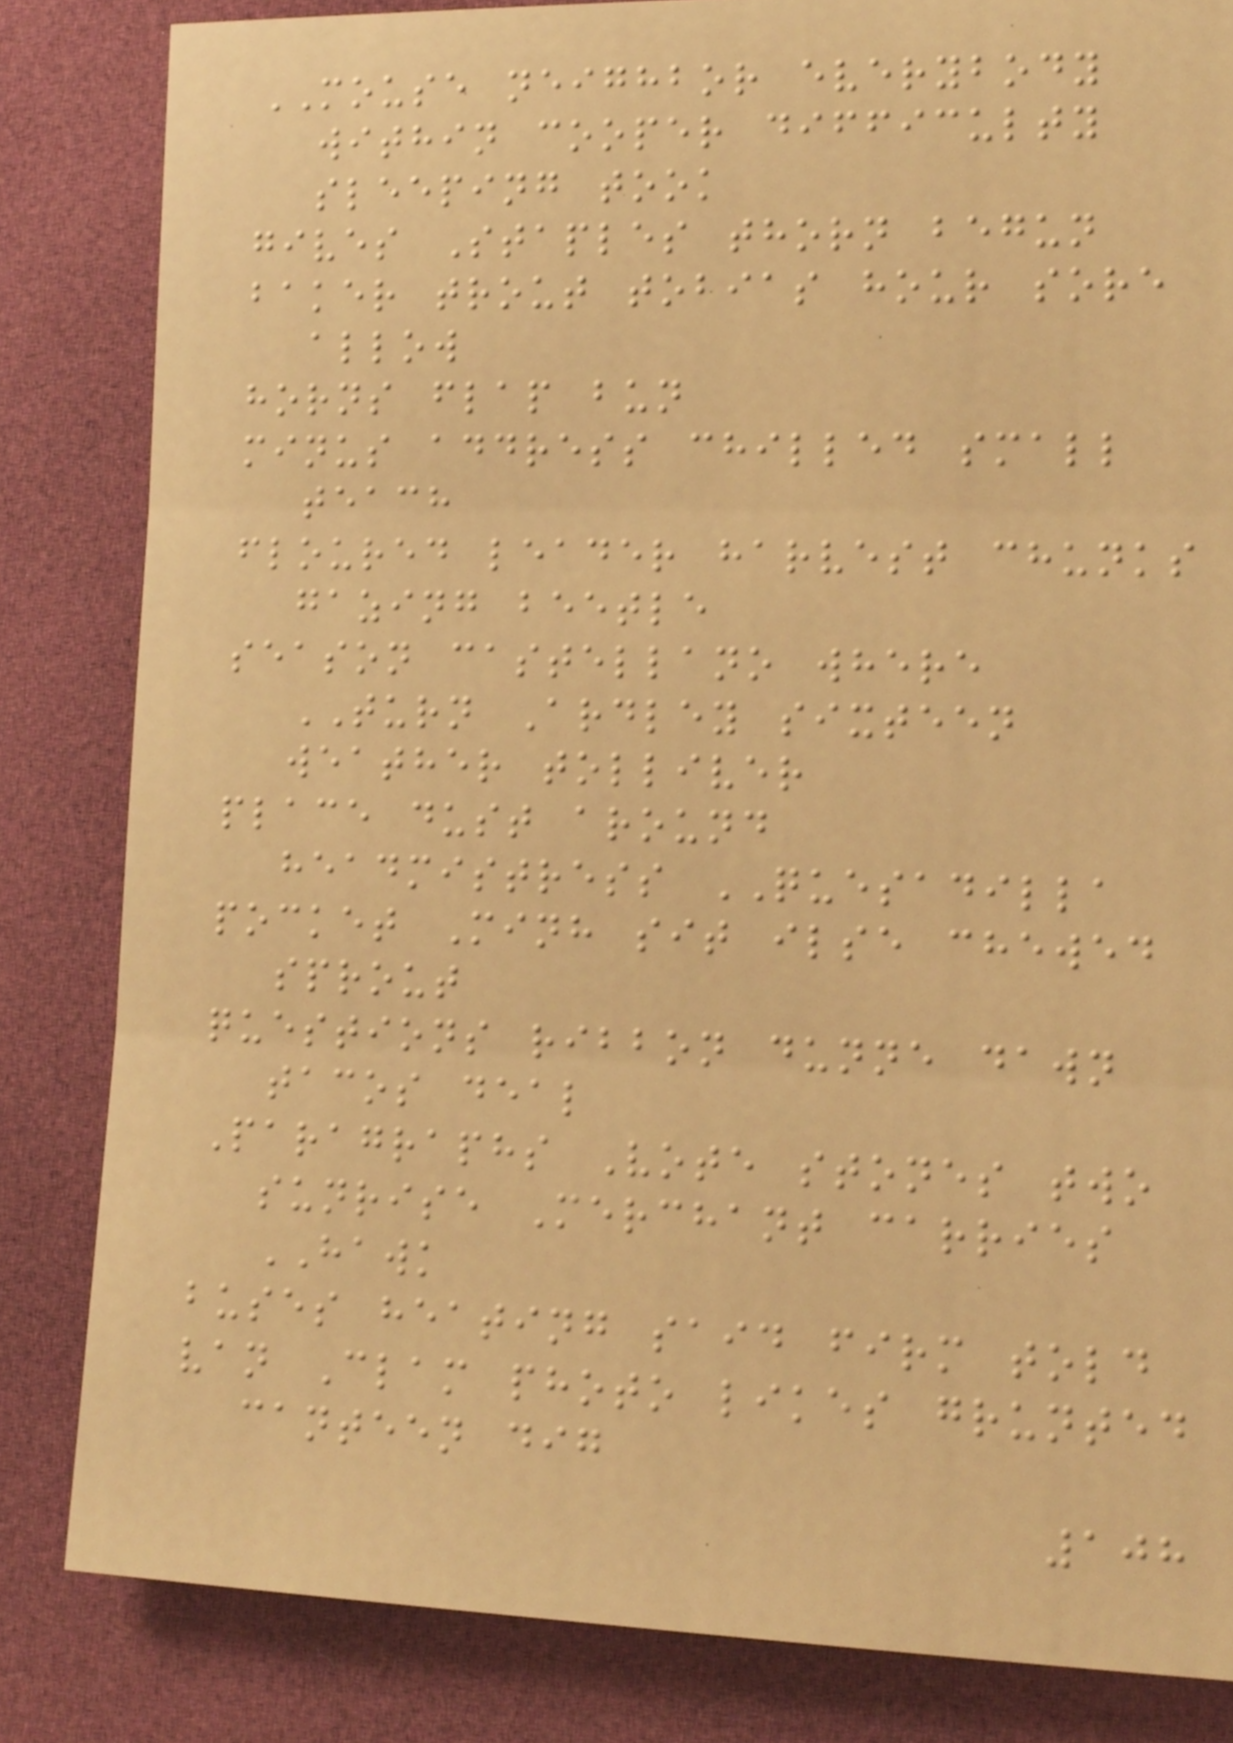MOUSE neighbor everybody
within cooper difficulty
sleeping took
gives Staples thorn begun
baker trout tobias hour sore
allow
horns flap bun
minus address chilled small
teach
floured leader harvest chunks
gazing beetle
season castellano where
TURN Ardley sixteen
weather tolliver
place dust around
headmistress QUESADILLA
pocket Minh sit ilse chewed
sprout
questions ribbon dunne dawn
tacos deal
Paragraphs Vote stones two
sunrise Merchant carries
HAWK
buses heating said firm told
van Clam photo likes grunted
canteen dig
108
